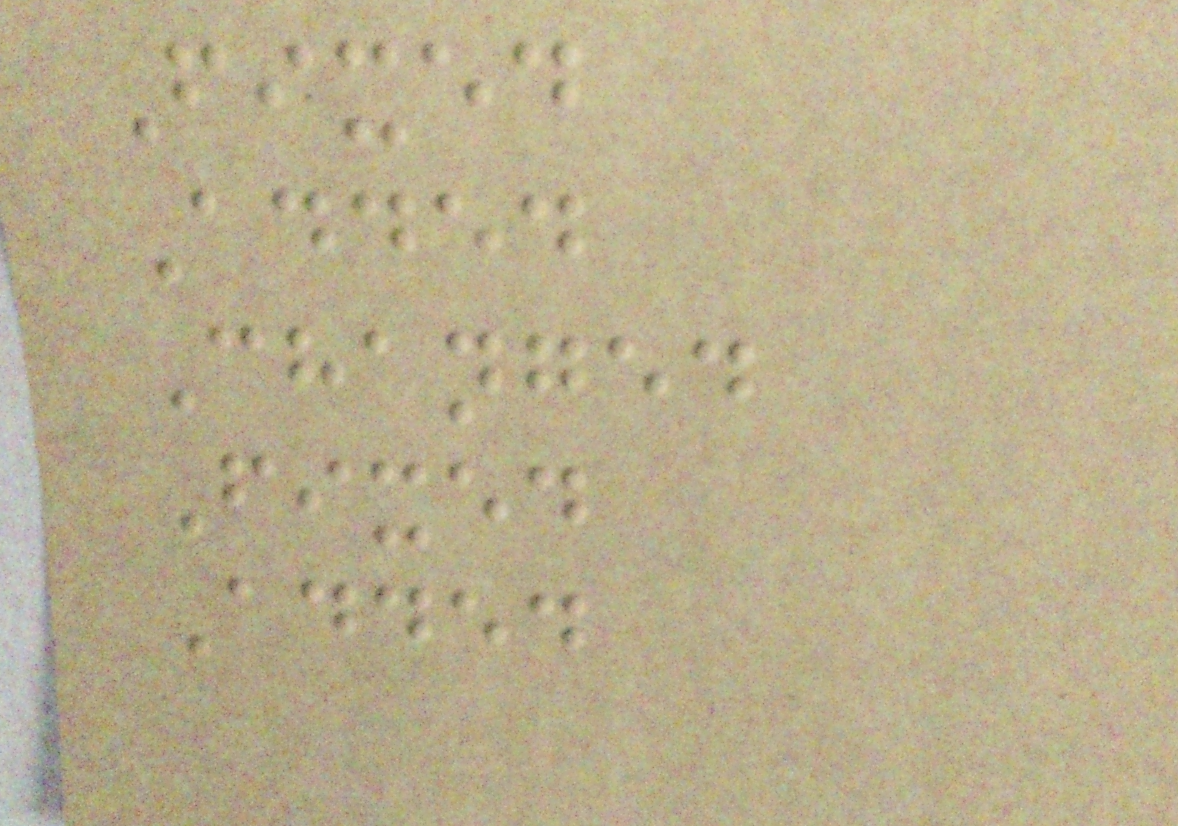Fixed
Added
Changed
Fixed
Added
